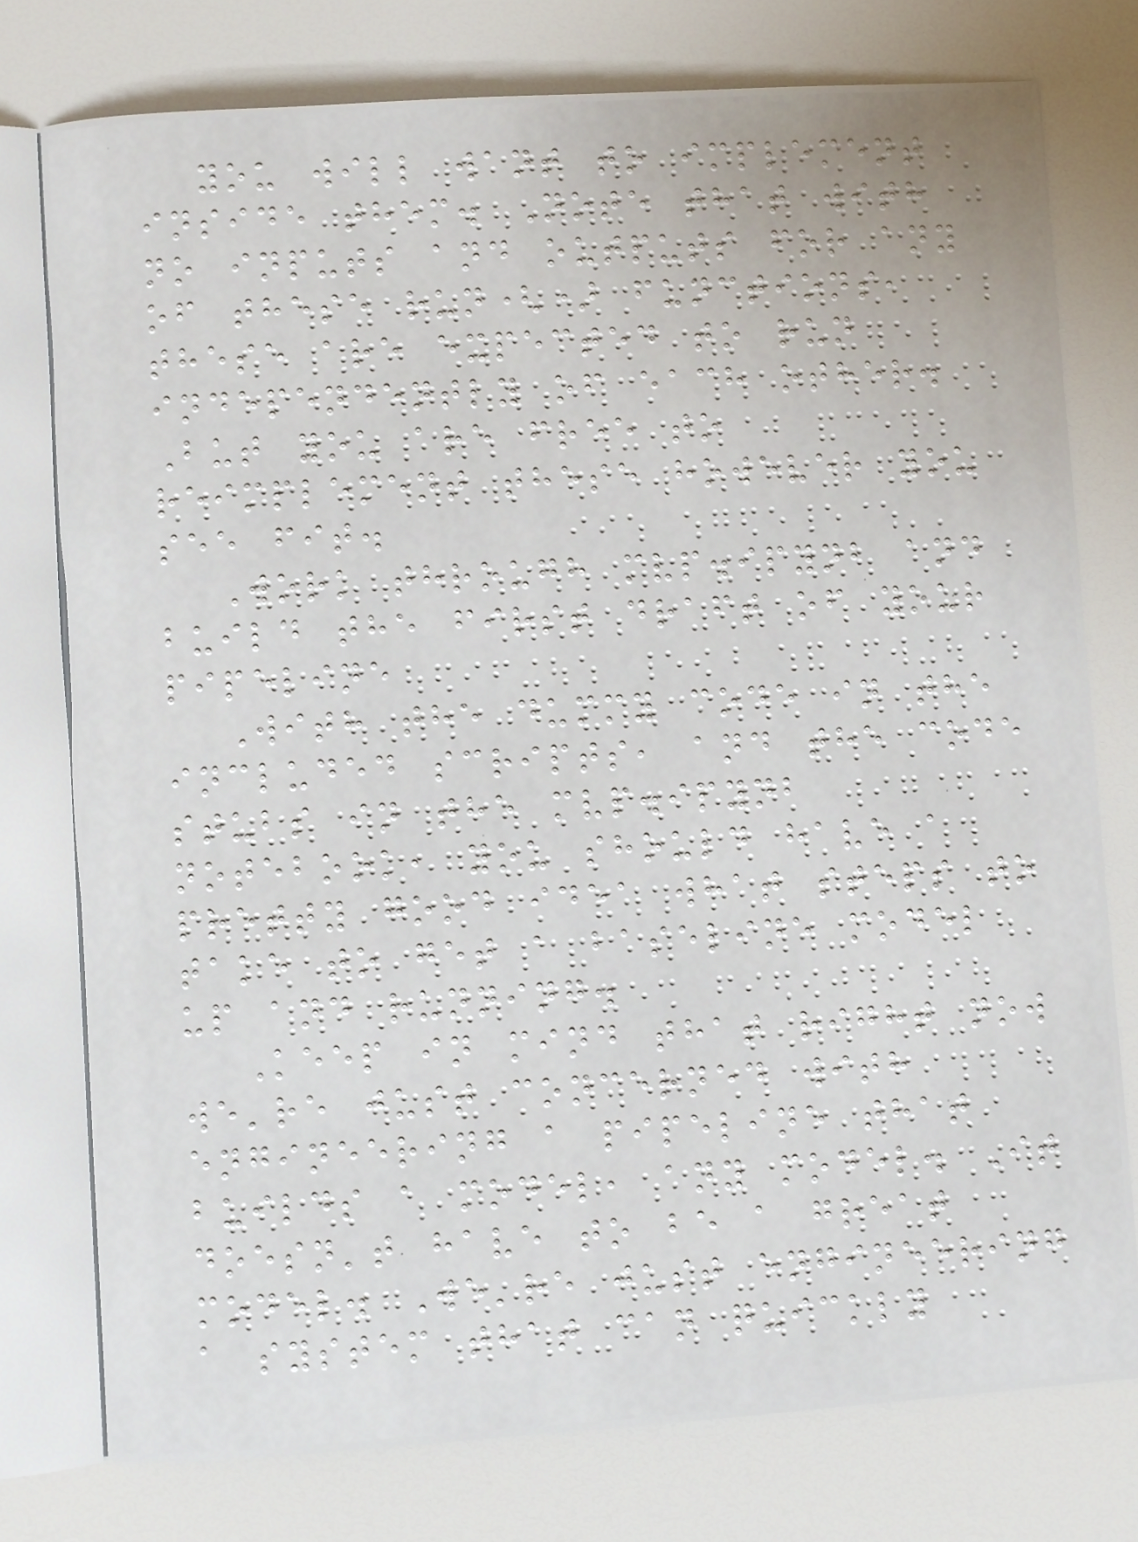you will want to implement
inside them. Note that with
no inputs and outputs for any
of these run() functions,
these are expected to run
independently of each other.
But you are free to
reimplement these however you
see fit.
Work through mvp.ipynb and
build the first draft of your
pipeline
With the dummy code in the
included scripts, and the code
stubs in the mvp.ipynb
notebook, you should have a
pretty good idea what steps to
take to get a baseline model
up and running.
Keep in mind that right now
we're just concerned with
engineering a pipeline that
builds a model, any model. It
doesn't have to be a great
model. We're just engineering
a system that can quickly
